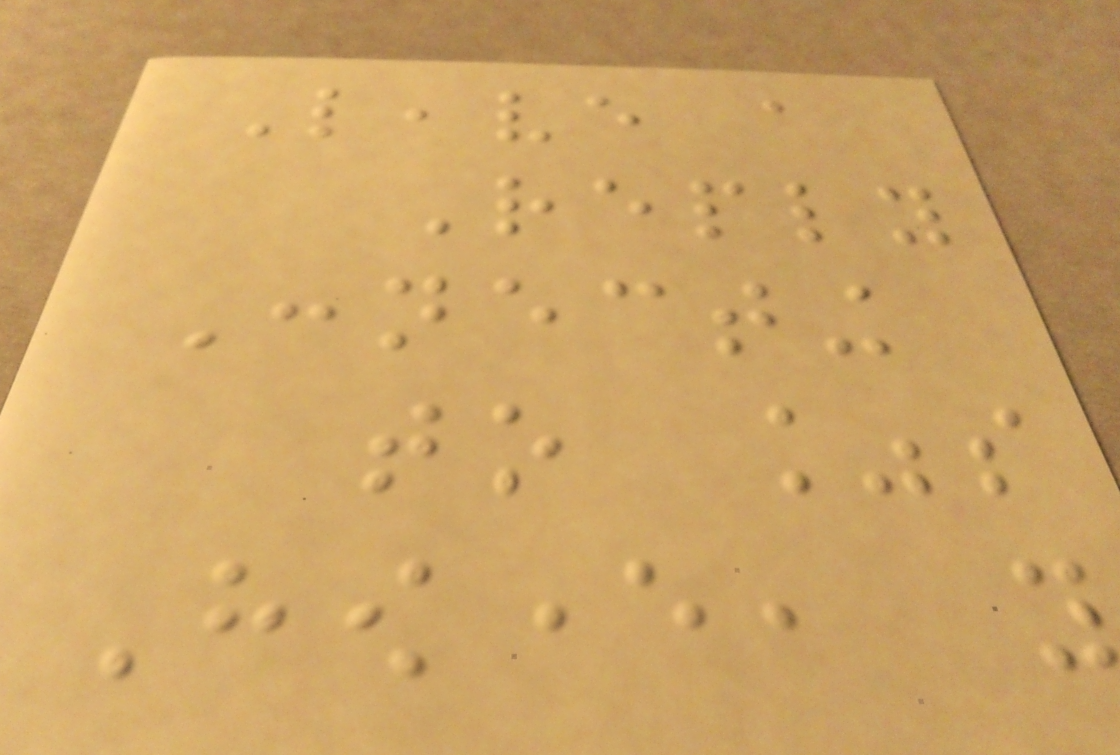Leave a
Reply
Connecting
to %s
However, you
